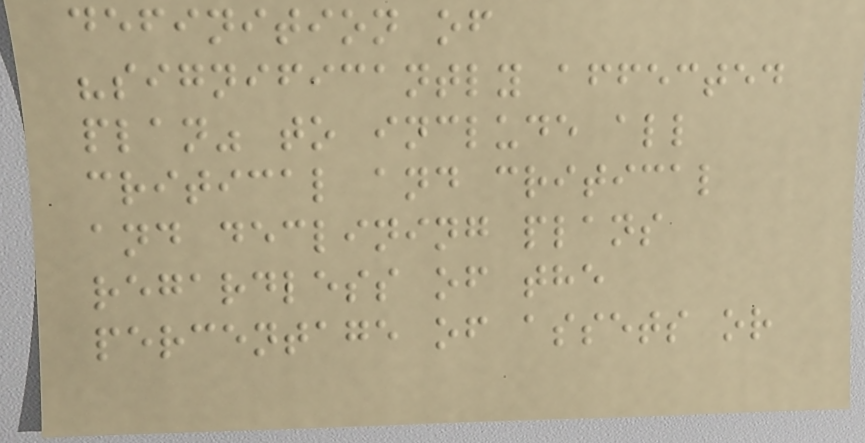definition of
"significantly affected
plan" to include all
critical and critical
and declining plans
regardless of the
percentage of assets or
